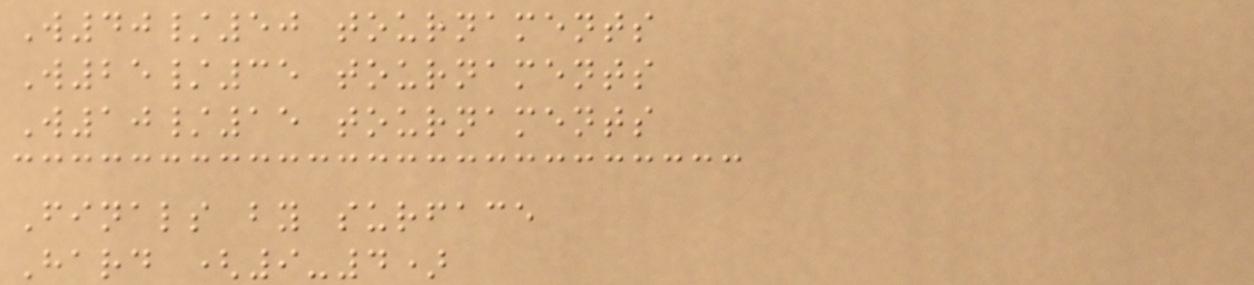W40/50 tournaments
W25/35 tournaments
W10/15 tournaments
Finals by surface
Hard (9-4)
